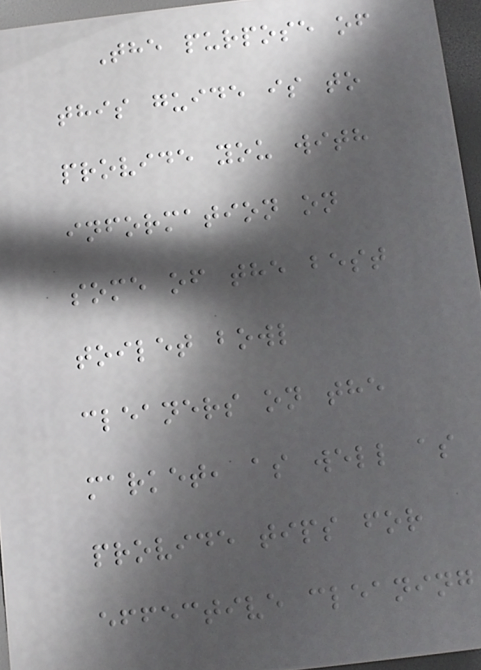The purpose of
this guide is to
provide you with
information on
some of the best
toilet bowl
cleaners on the
market, as well as
provide tips for
effective cleaning
